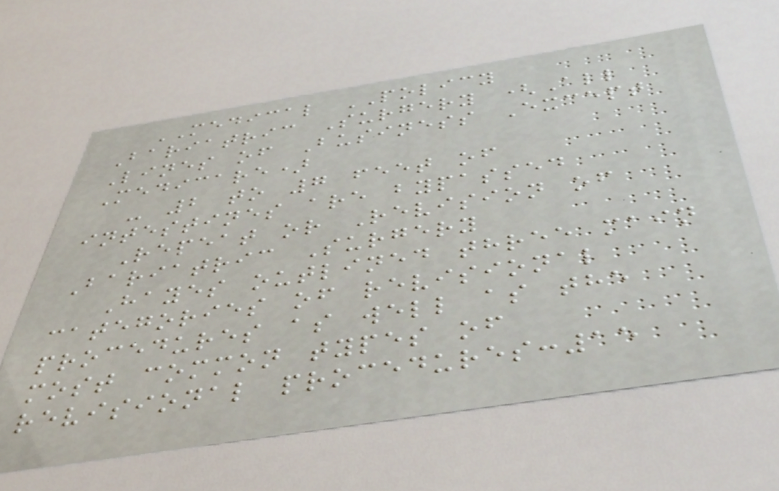MEDICAL POLICY
Bariatric Surgery (All
Lines of Business Except
Medicare)
- 2 to 7 feet of
intestines are bypassed
Repeat or Revision of
Bariatric Surgery
Hayes outlined three main
categories of revisional
procedures as well as the
most common types of
revisional procedures:15
